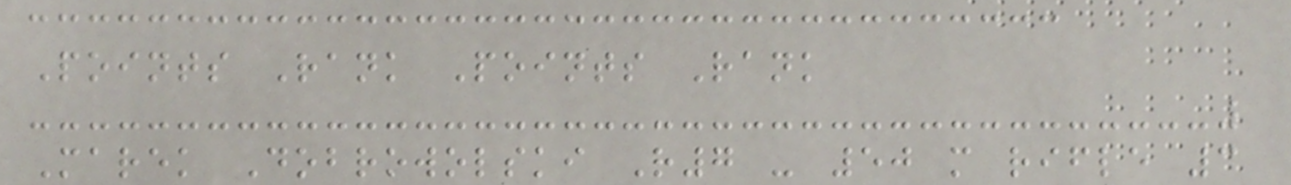Points Rank Points Rank
Marek Dobrowolski R7 - 50 m rifle 3
